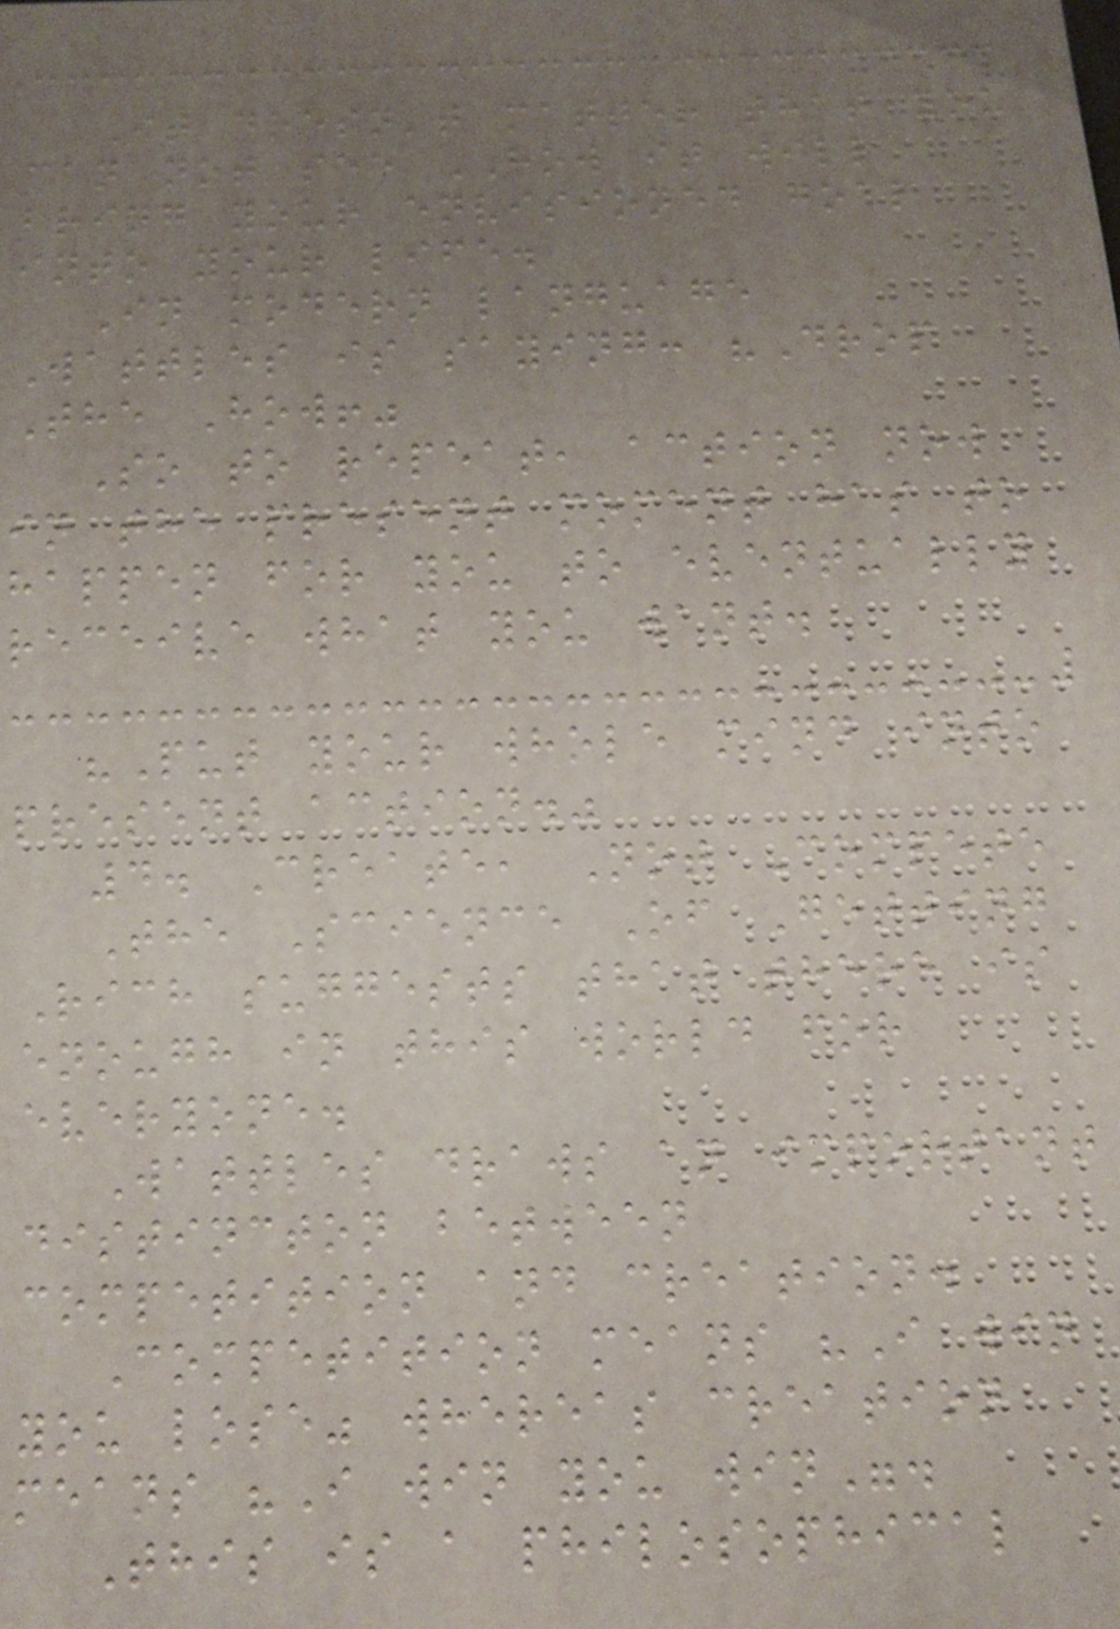It doesn't matter that you
can not see HOW it will
bring your envisioned goal
into your life.
In modern language
Wattles is saying: "Drop
The How!"
So to repeat, action now
in the present moment has to
happen for you to eventually
receive what you want.
"Put your whole mind into
present action."
4. Create, Not Compete
The Science Of Getting
Rich suggests that there is
enough in this world for
everyone.
Wattles draws an important
distincton between
competition and creation.
Competition means "I win
you lose" whereas creation
means "I win you win".
This is a philosophical
